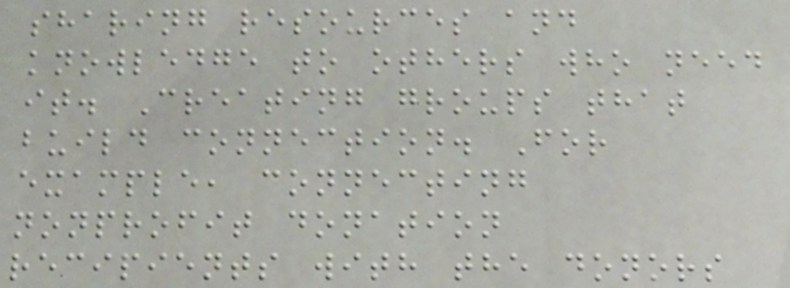sharing resources and
knowledge to others who need
it. Creating groups that
build connection. For
example, connecting
nonprofit donation
recipients with the donors
